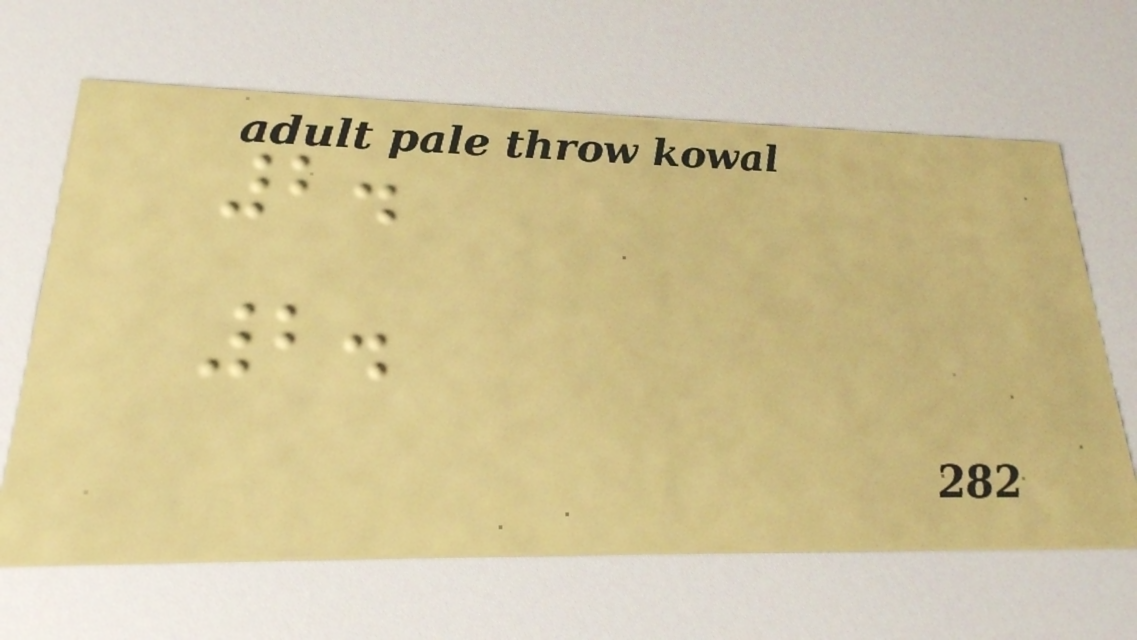2.
2.
